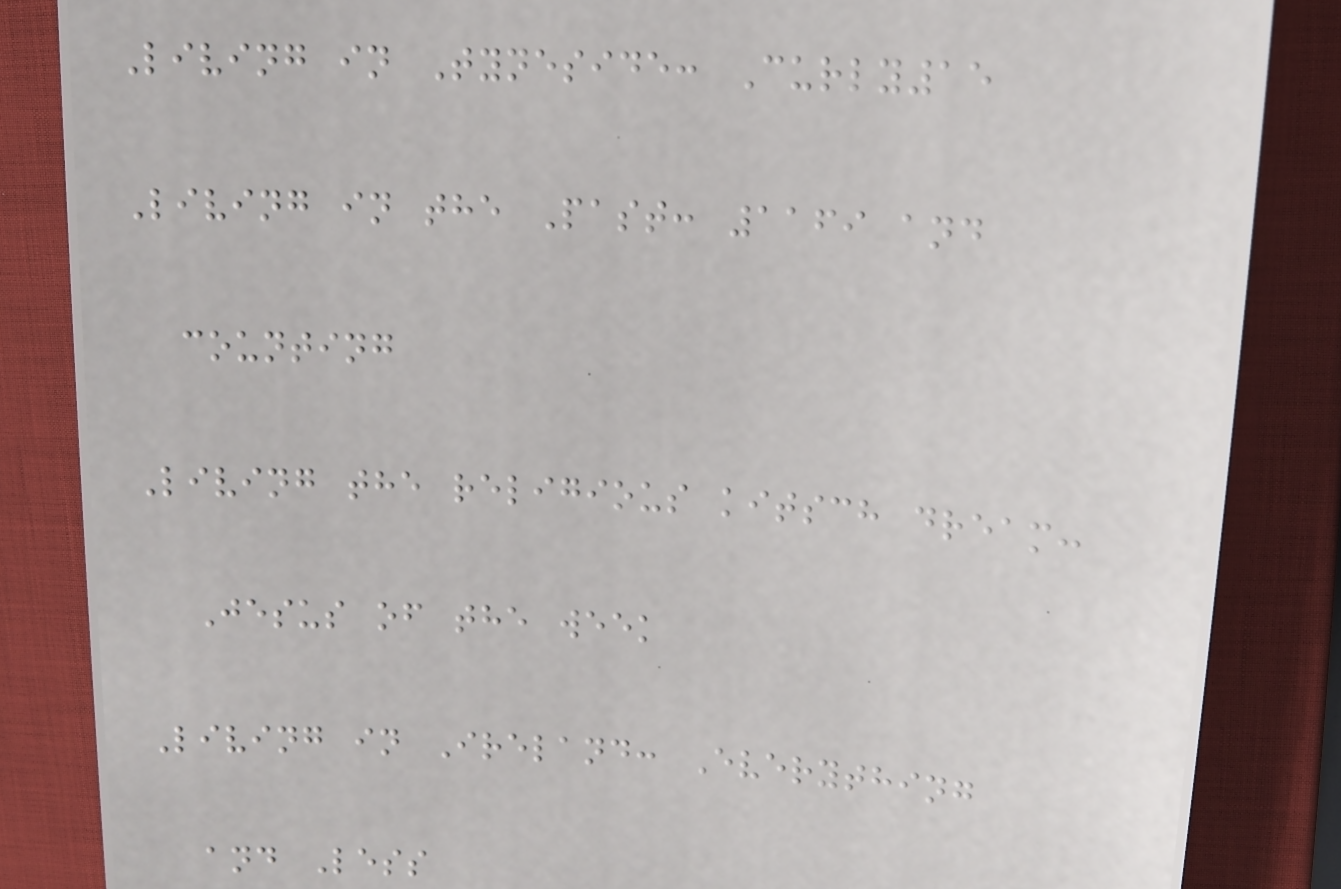Living in Tyneside: Curly15
Living in the Past: 1169 and
counting
Living the religious kitsch dream:
Jesus of the week
Living in Ireland: Everything
and Less
